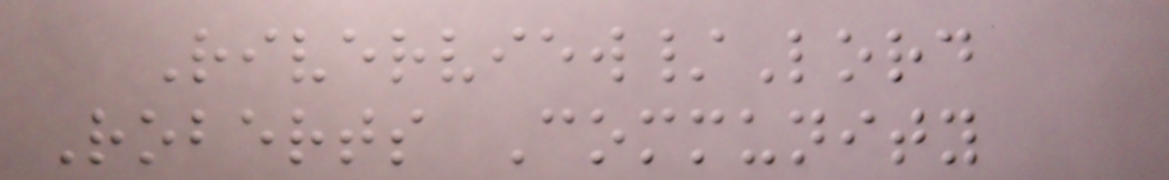Riverview/Lord
Roberts Community
